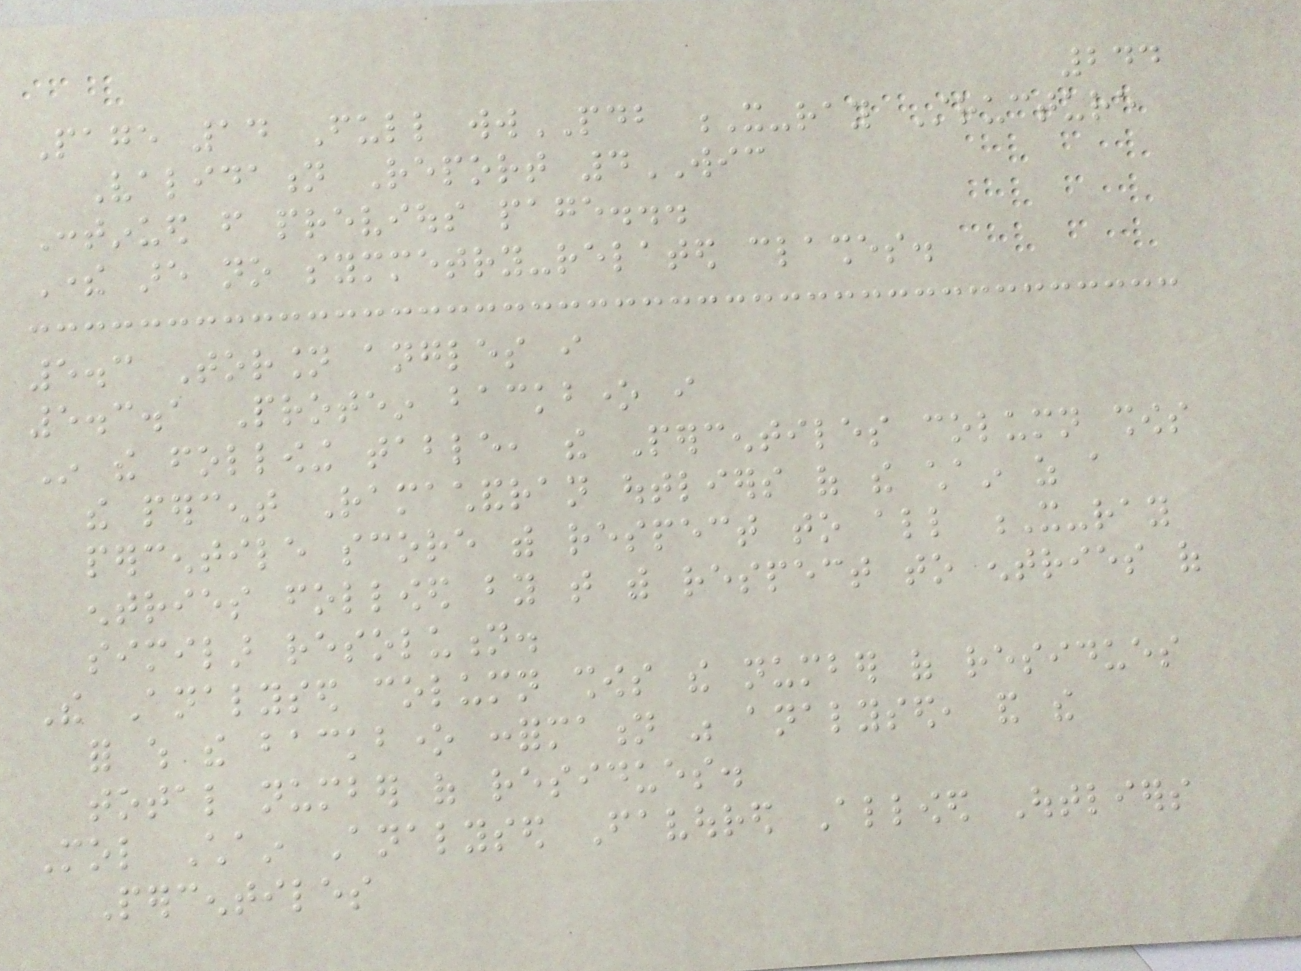244
Page 14 Full wwPDB X-ray Structure
Validation Report 4WIC
Continued from previous page...
There are no symmetry-related clashes.
5.3 Torsion angles i
5.3.1 Protein backbone i
In the following table, the Percentiles column shows
the percent Ramachandran outliers of the chain as a
percentile score with respect to all X-ray
entries followed by that with respect to entries of
similar resolution.
The Analysed column shows the number of residues
for which the backbone conformation was analysed, and the
total number of residues.
Mol Chain Analysed Favoured Allowed Outliers
Percentiles
